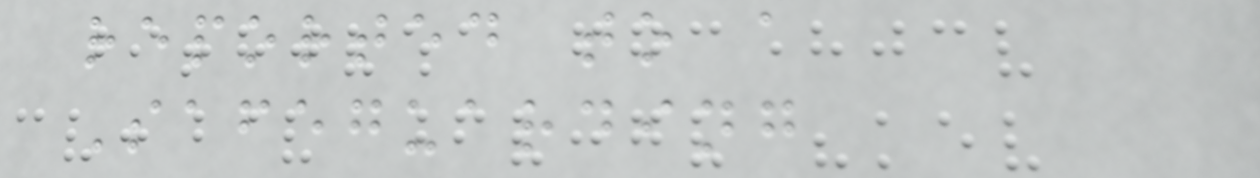reported to a
Safeguarding
